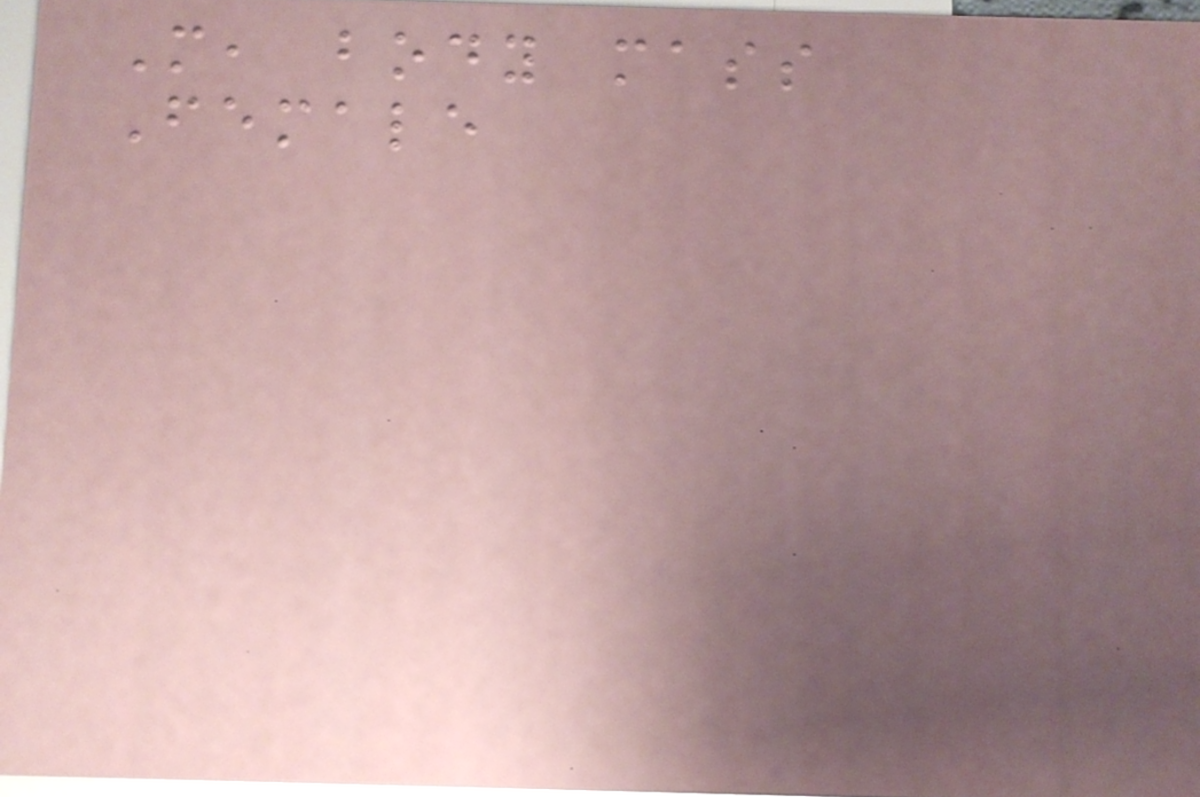M, body mass
Female
